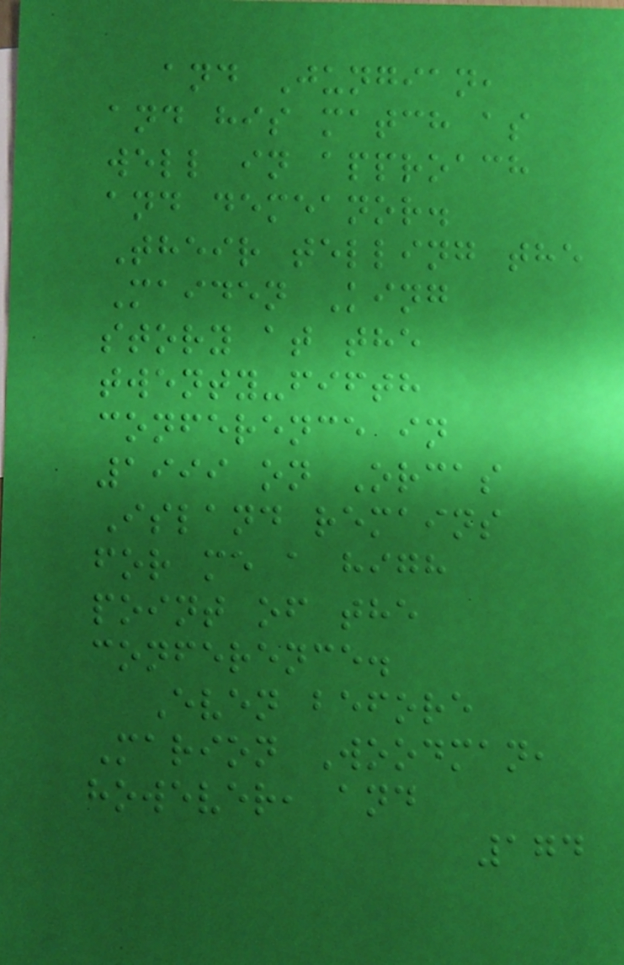and Jungian,
and his match as
well in approach
and demeanor.
Their telling the
Maiden King
story at the
twenty-fifth
conference in
1999 on Orcas
Island remains
for me a high
point of the
conference.
Even before
Marion Woodman,
however, and
174
